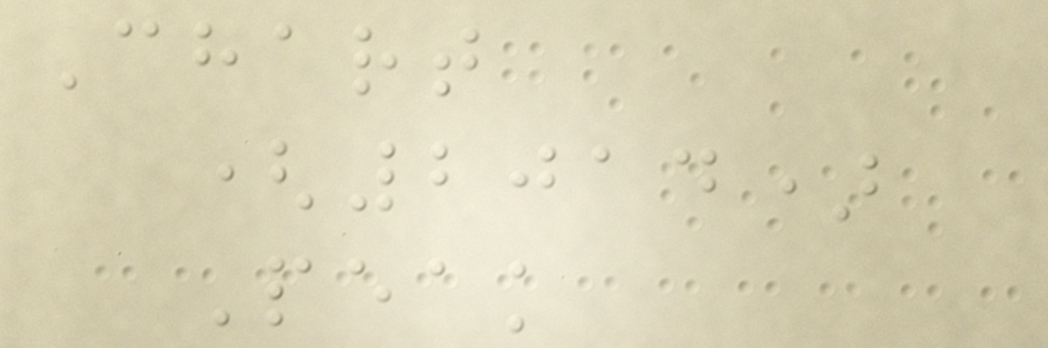Chart
(2014)
Peak
